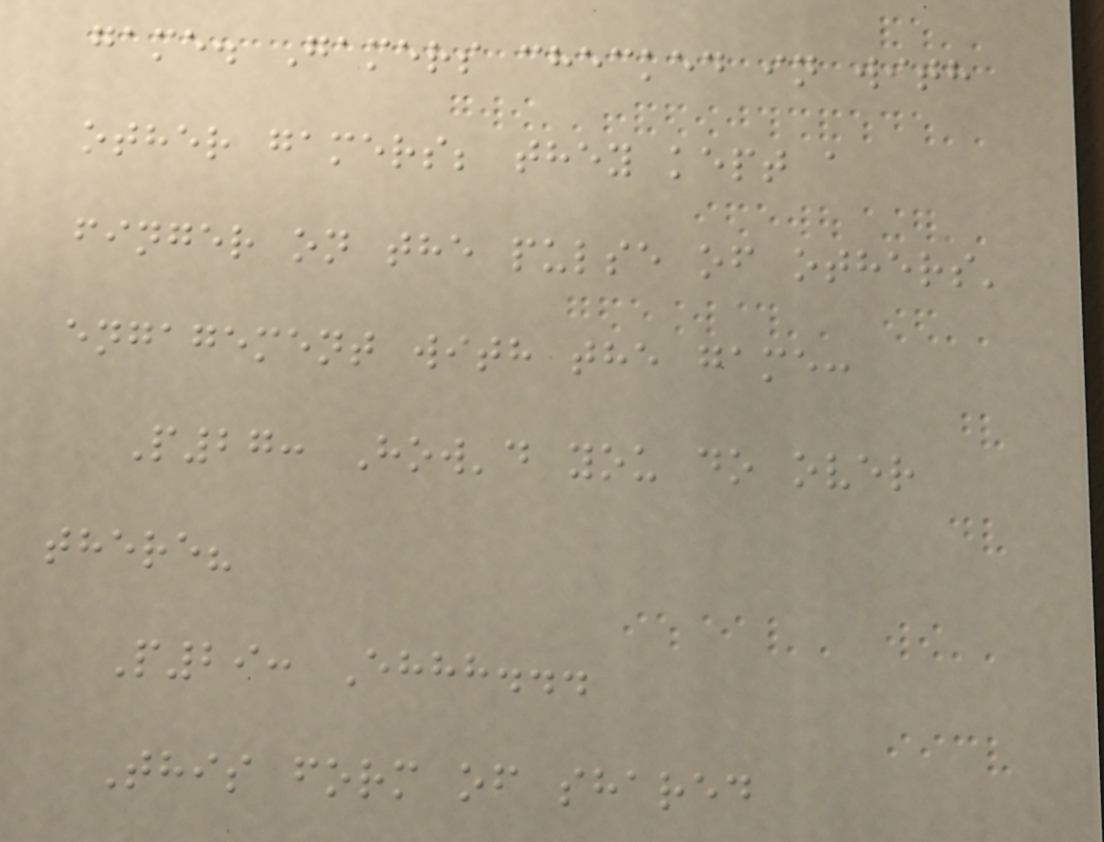game. Gamers checked in with
other gamers; they kept a
finger on the pulse of others'
engagement with the game:
P27: How'd you do over
there?
P29: Ehhh...
This form of shared
